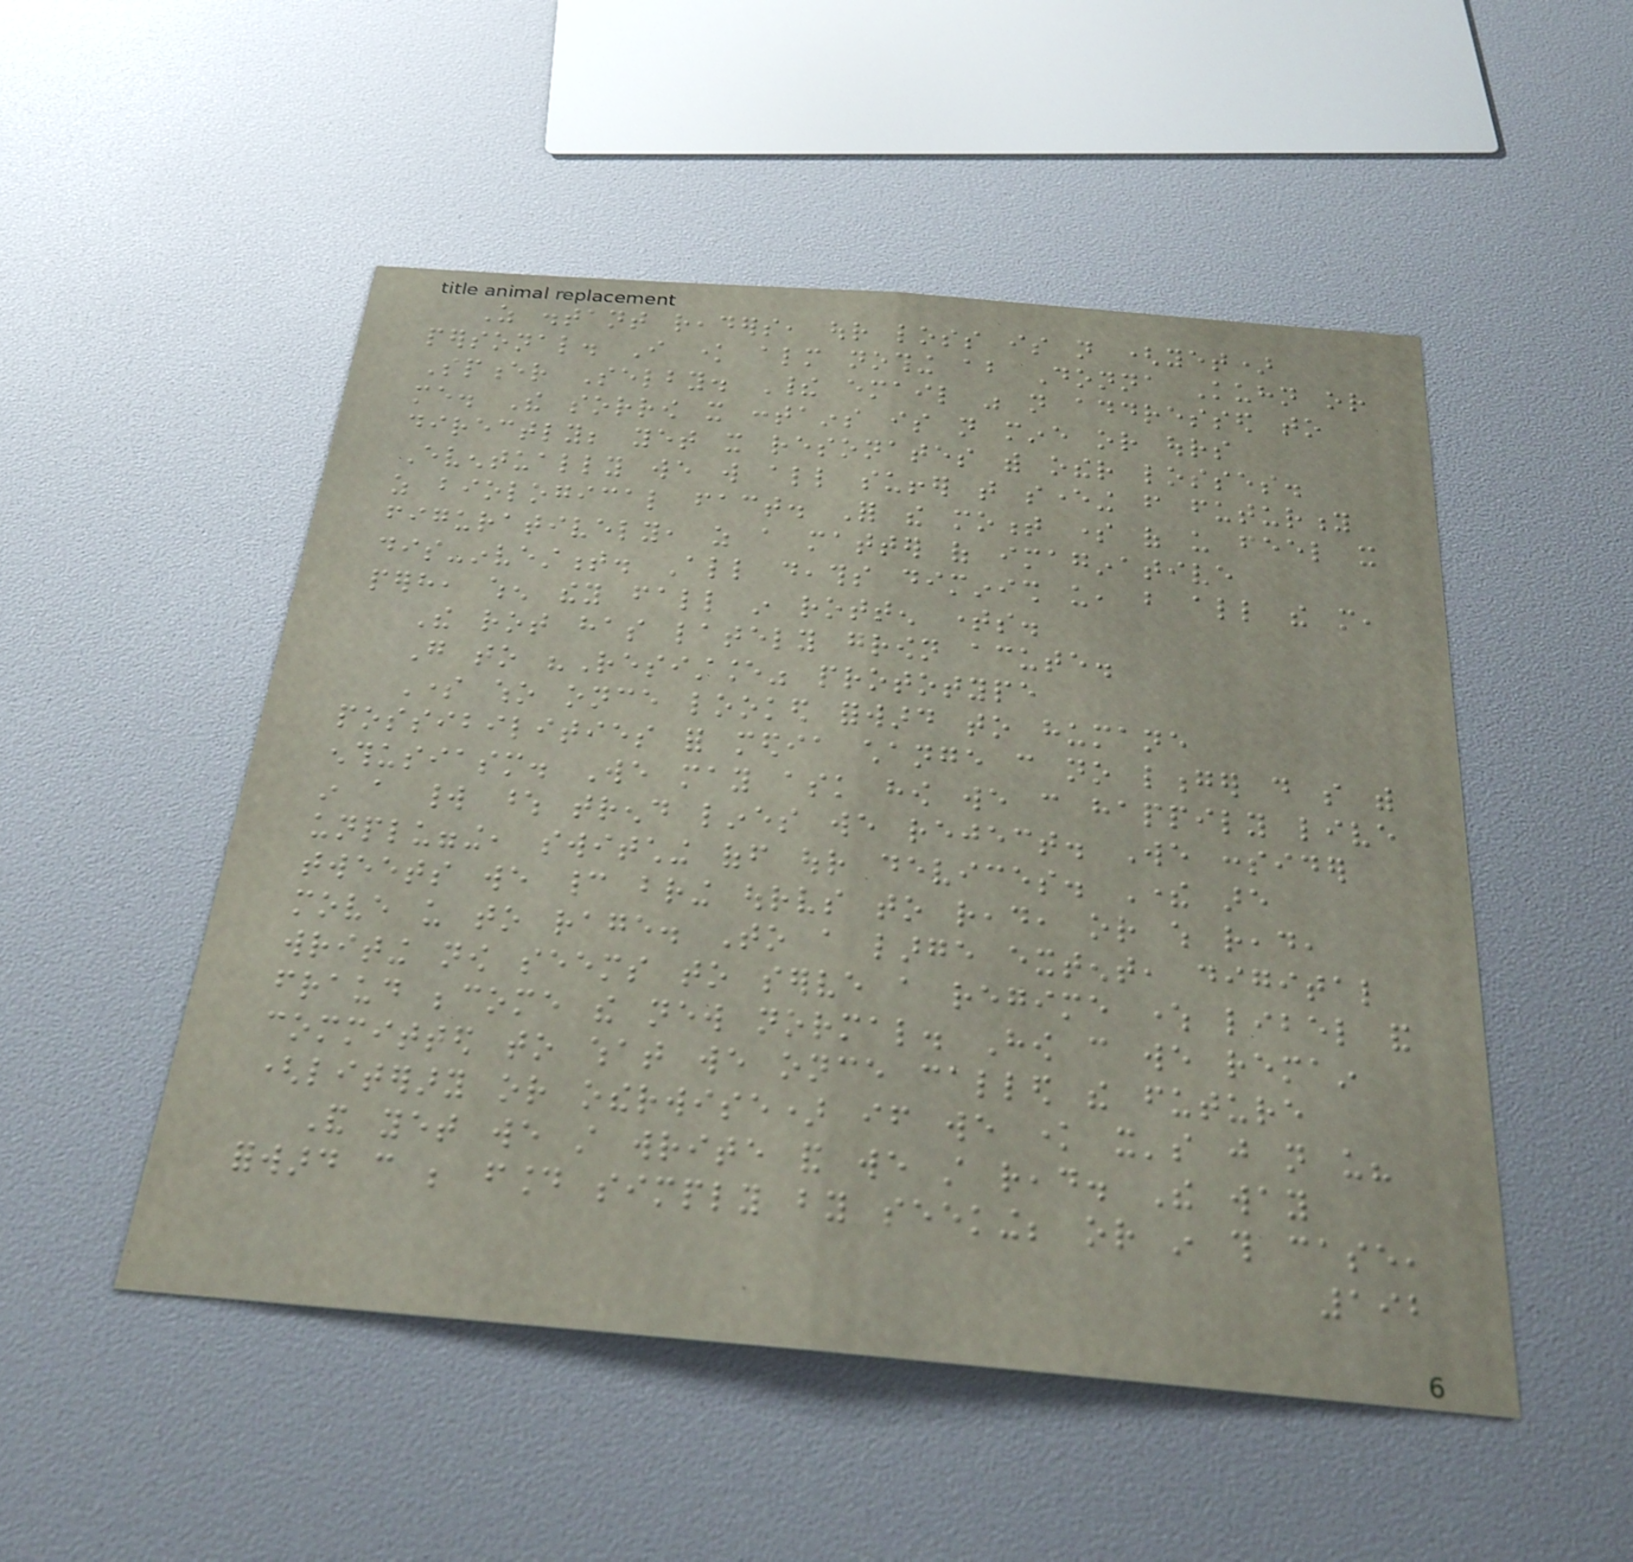As distant readers, our loss is not (yet)
personal. I know almost nothing about Donna Kuhn or
Spencer Selby. Their email was not addressed to
me. The sorrow it contains is not mine or ours
directly; yet it resonates with other losses.
Eventually we will all suffer that severing from futurity
as biological fact. For the moment some of us feel it
figuratively, as a matter of imaginative
dis-investment. All deaths diminish us, but all the more,
perhaps, when they fall in rotten times.
The rot has lately grown acute.
Go to "Resistance" prototype
Some who once looked forward to humane
possibilities for media change can no longer do so with
enthusiasm. We may ask how we can happily live
in a world whose trend lines we reject. We consider
unplugging, switching off our devices. There are
tweets we cannot bring ourselves to read, or which read,
move us to rage. To a large extent, digital
writing now seems to serve a regime where libel and
fraud become the new normal. How can we remain
committed to what we once called the future
(literary or otherwise) if we know it's just not us?
And yet we still write and we still read. The way
forward can be found simply by seeking; or in this case,
192
